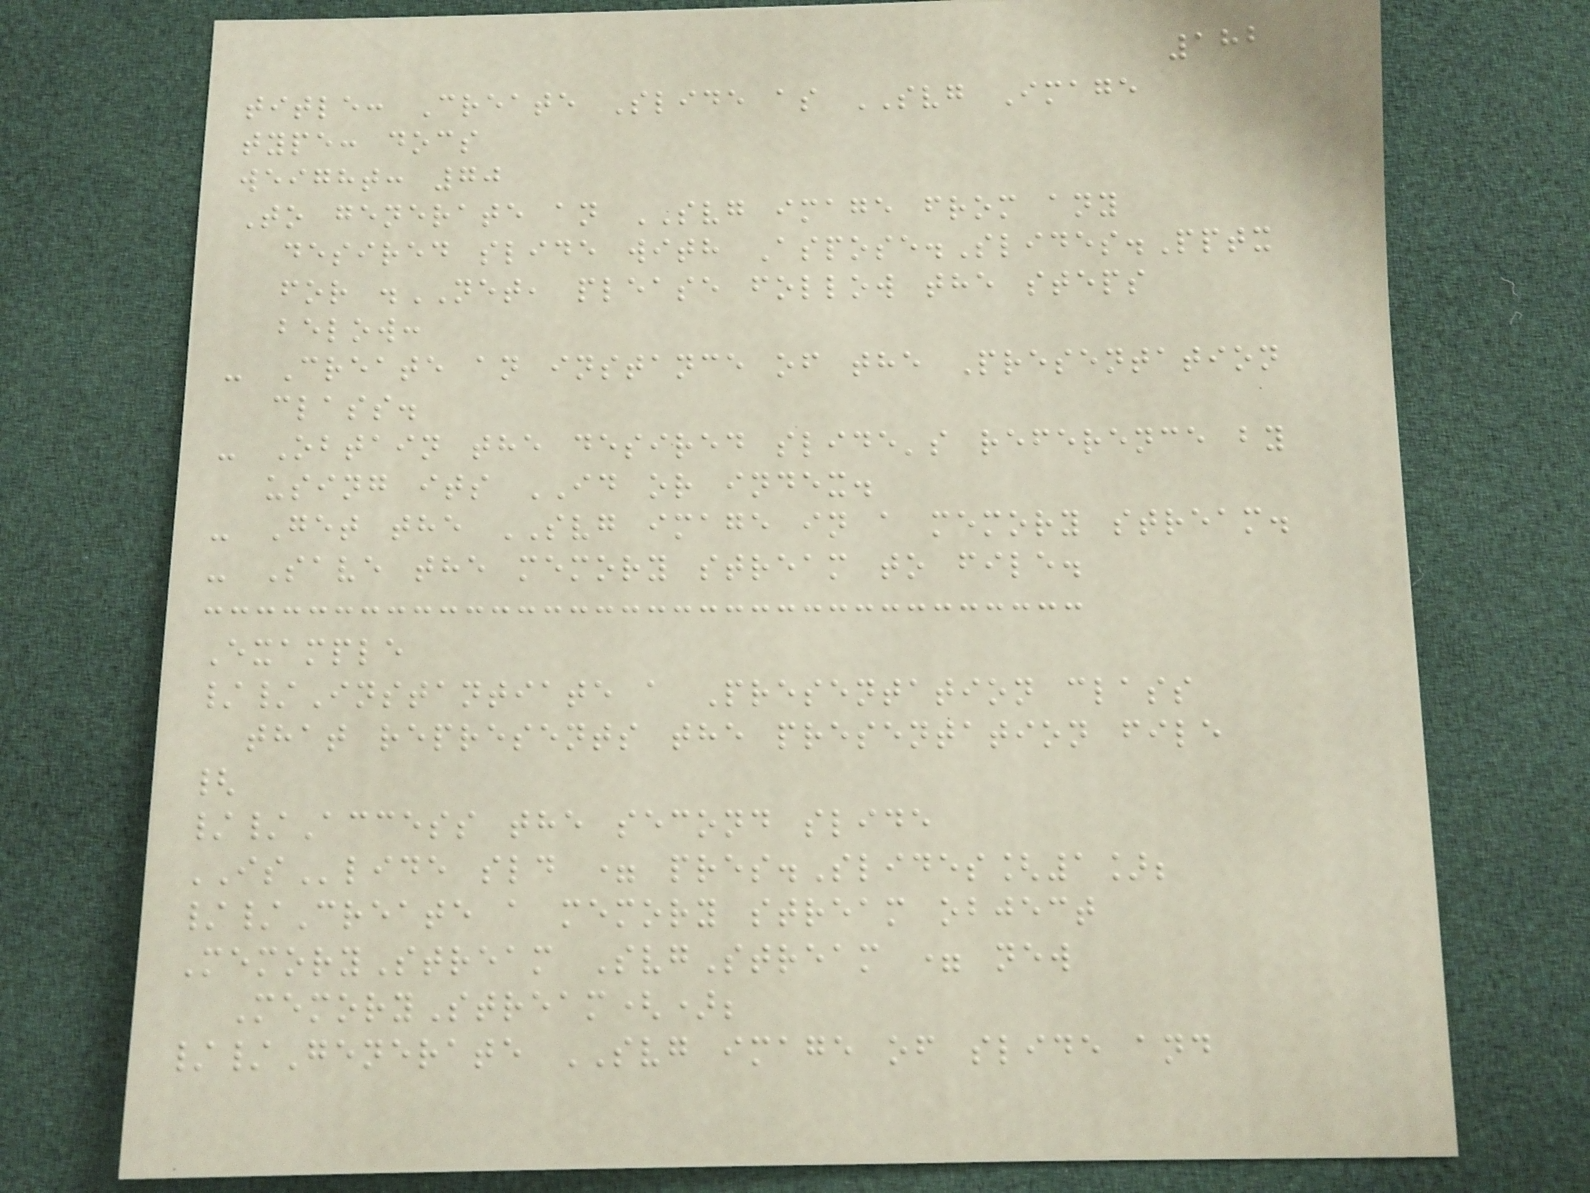182
title: Create Slide as SVG Image
type: docs
weight: 70
To generate an SVG image from any
desired slide with Aspose.Slides.Pptx
for .NET, please follow the steps
below:
- Create an instance of the Presentation
class.
- Obtain the desired slide's reference by
using its ID or index.
- Get the SVG image in a memory stream.
- Save the memory stream to file.
Example
//Instantiate a Presentation class
that represents the presentation file
{
//Access the second slide
ISlide sld = pres.Slides[1];
//Create a memory stream object
MemoryStream SvgStream = new
MemoryStream();
//Generate SVG image of slide and
